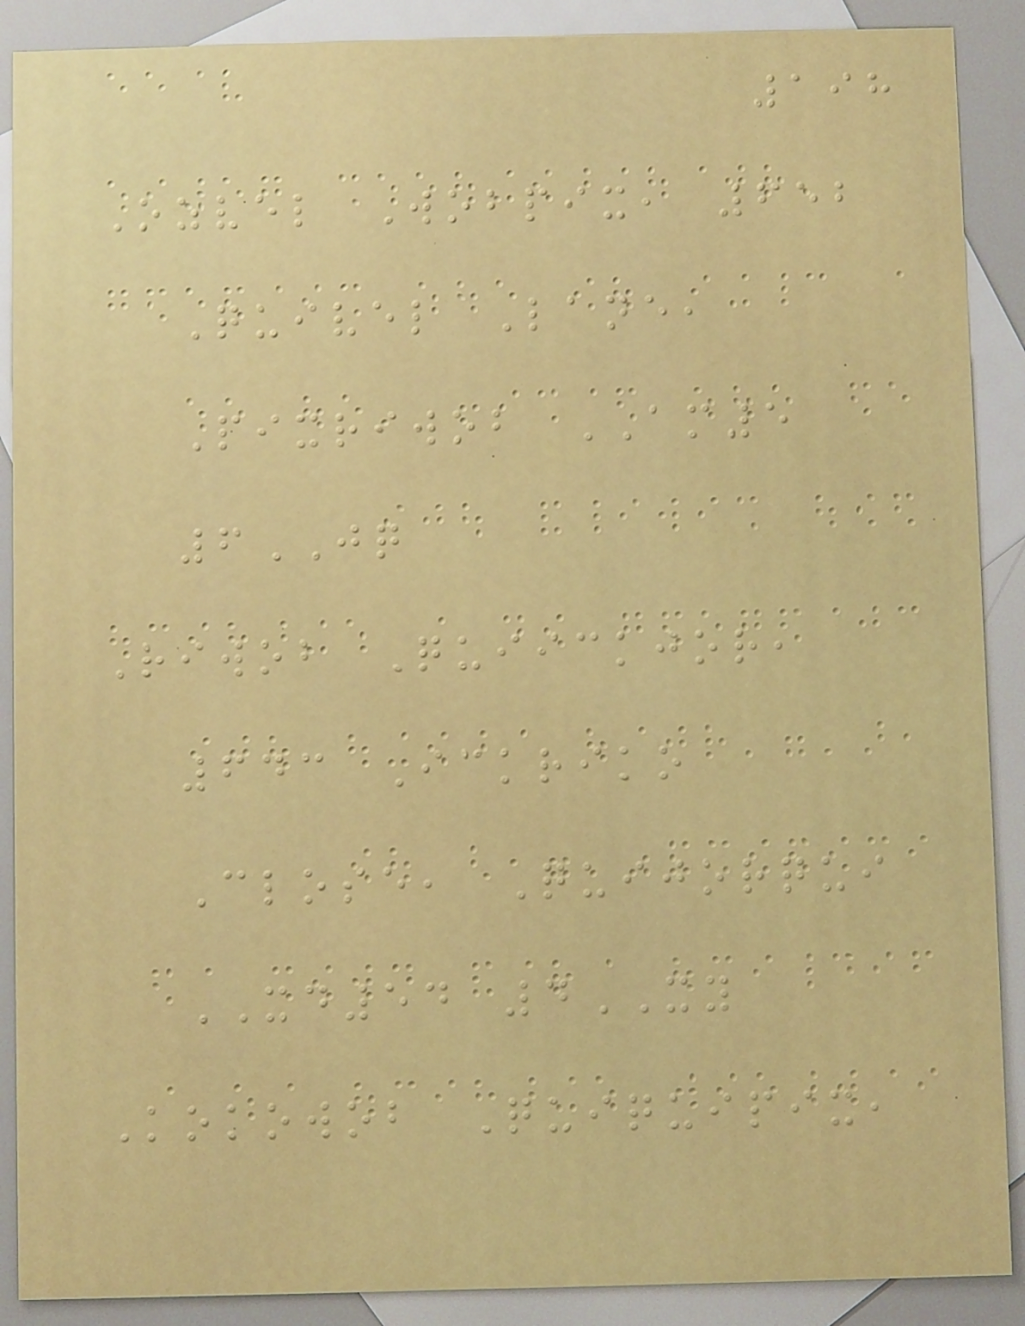198
Ozvel Wobpix, 652
Quivel Lane,
Pixriwob AM5
6JQ
Riwob Quiickjor,
643 Ickriko
Close, Quijorqui
XD54 4XY
Kokowob Quiquipix,
